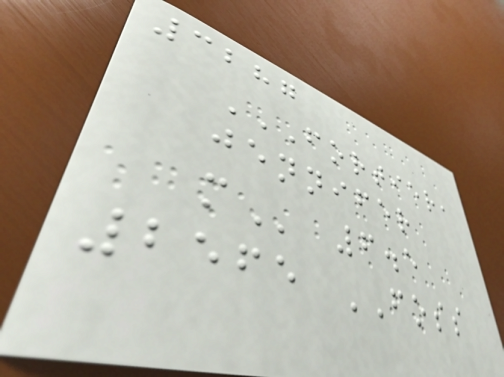3287
FORTIER,
JENNIFER
M 6.5
2565 FOSS
